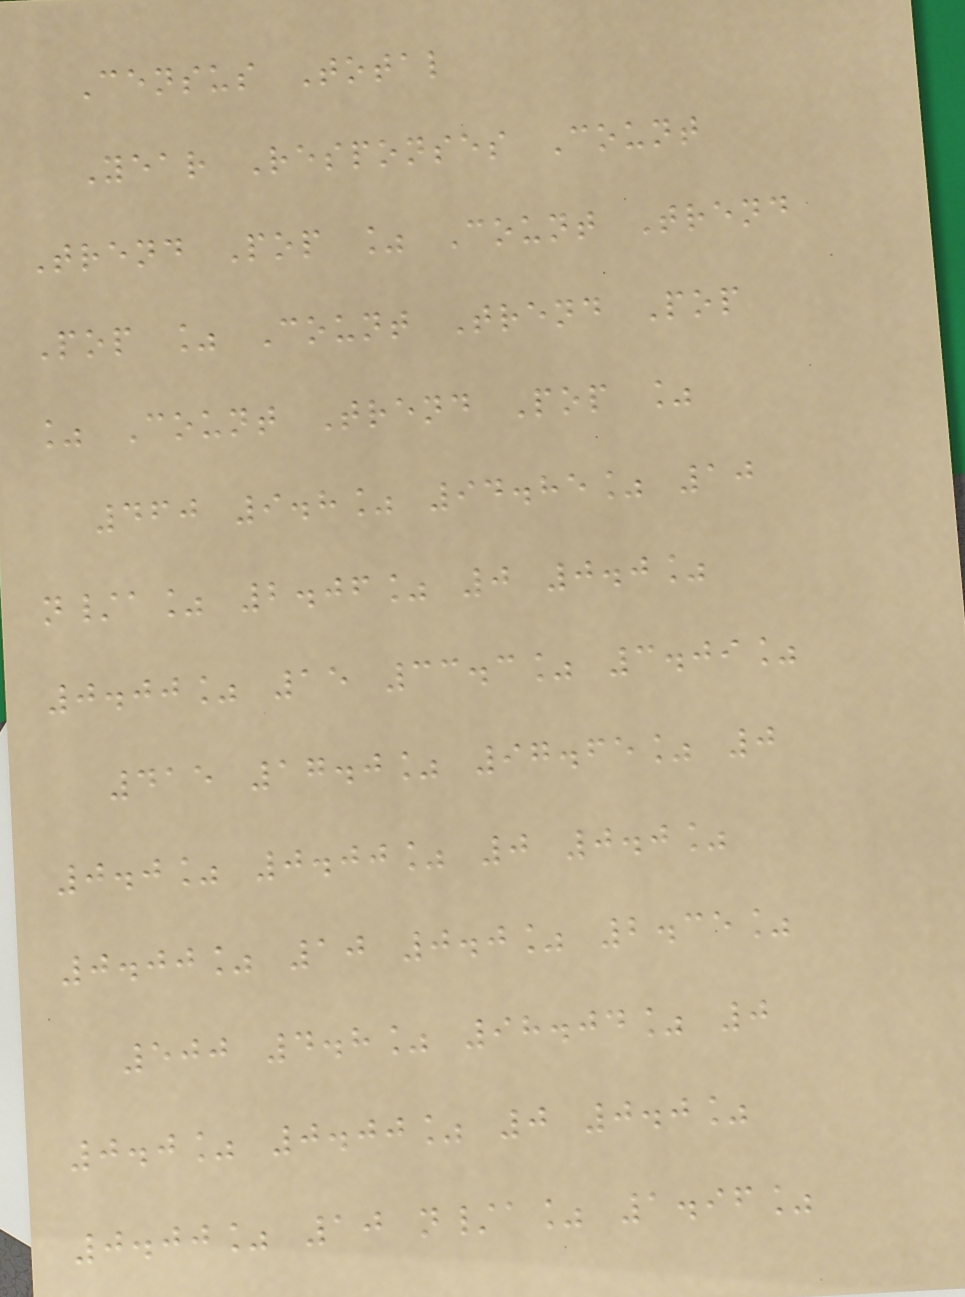Census Total
Year Responses Count
Trend Pop % Count Trend
Pop % Count Trend Pop
% Count Trend Pop %
460 9.8% 94.85% 10
n/a% 2.06% 0 0.0%
0.00% 15 33.3% 3.09%
415 17.0% 97.65% 0
0.0% 0.00% 0 0.0%
0.00% 10 0.0% 2.35%
500 4.8% 98.04% 0
0.0% 0.00% 0 0.0%
0.00% 10 n/a% 1.96%
